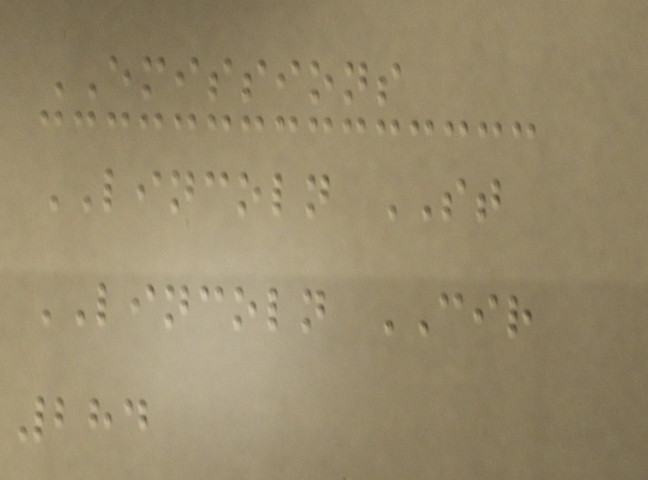EMISSIONS
LINCOLN ST
LINCOLN CIR
284
